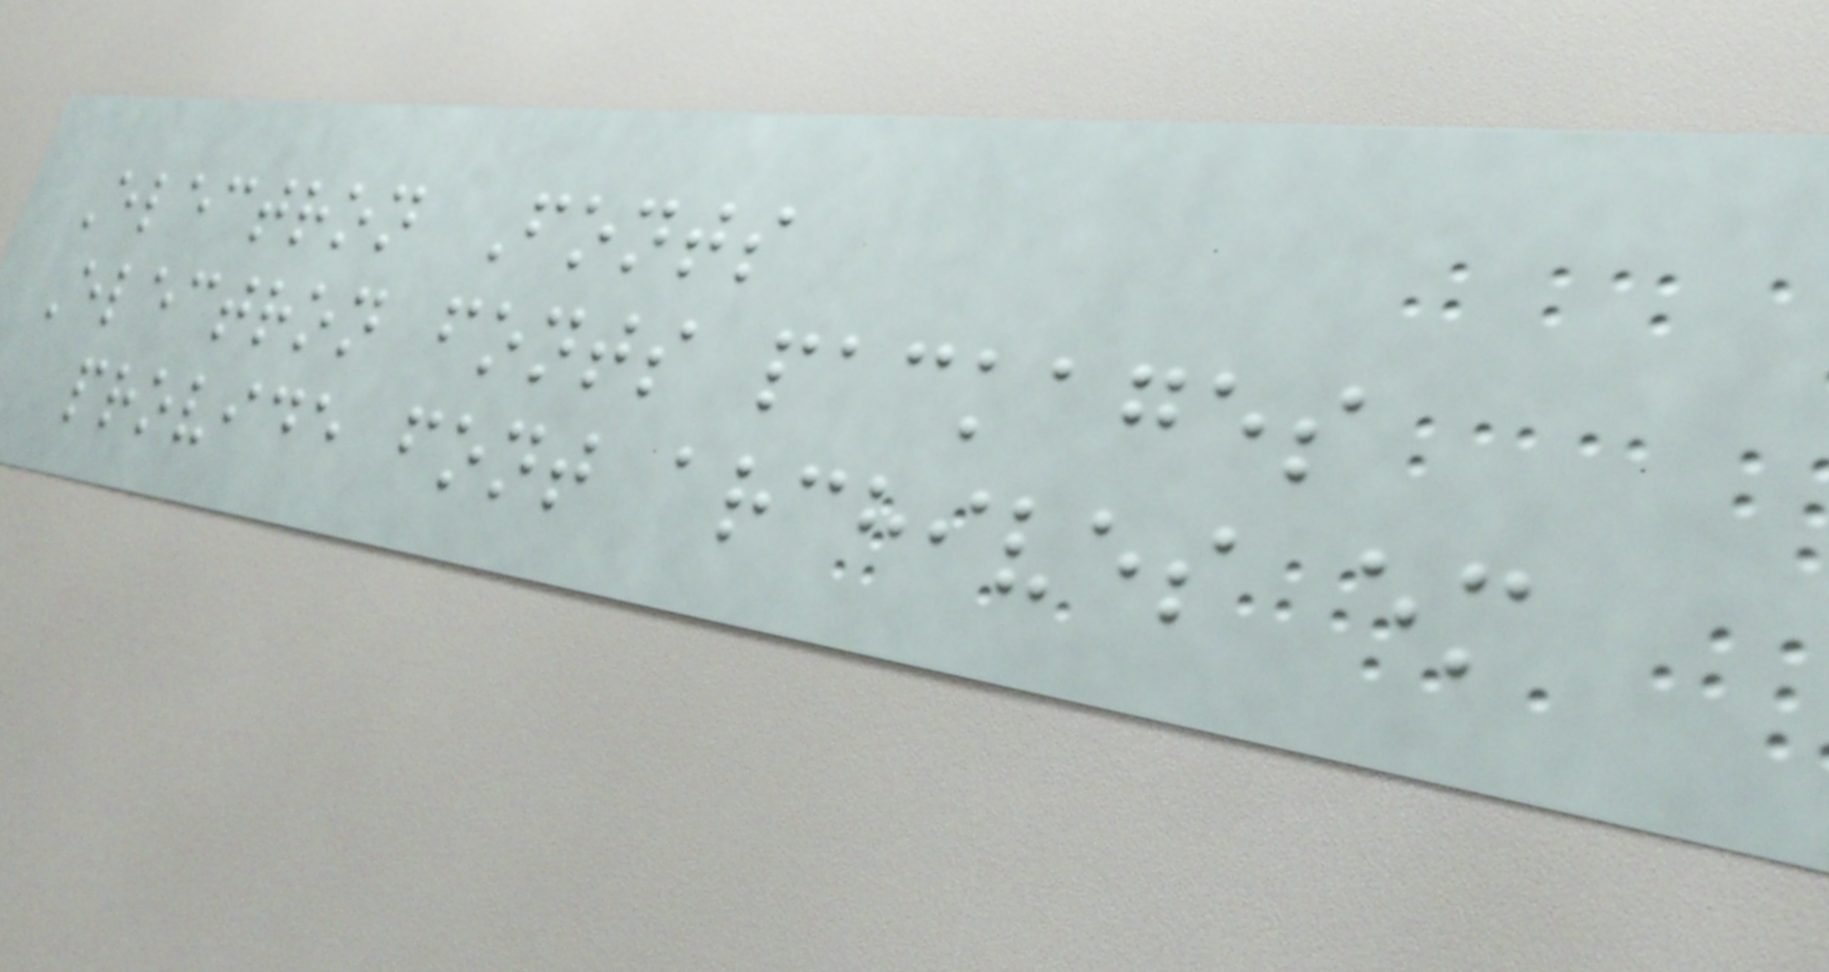Electron Fonts
Electron fonts packages
provide font archives em
